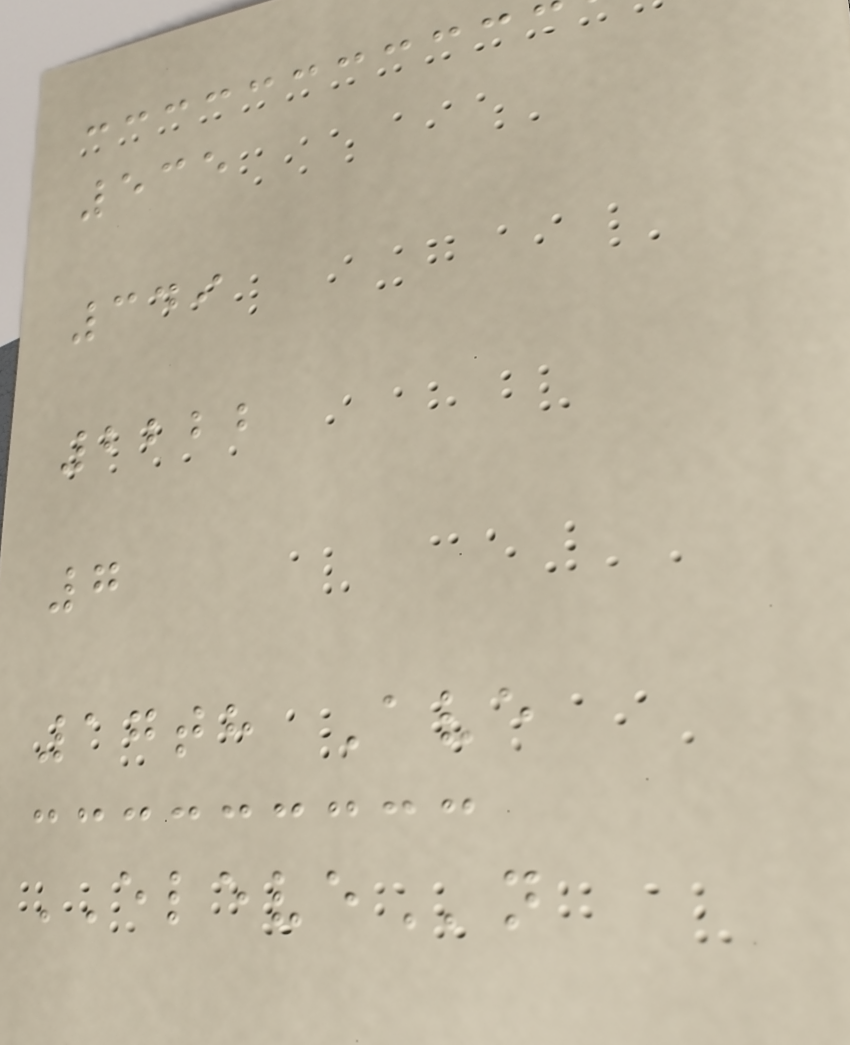535
349
2222
7
17th Ave
ELEVEn
